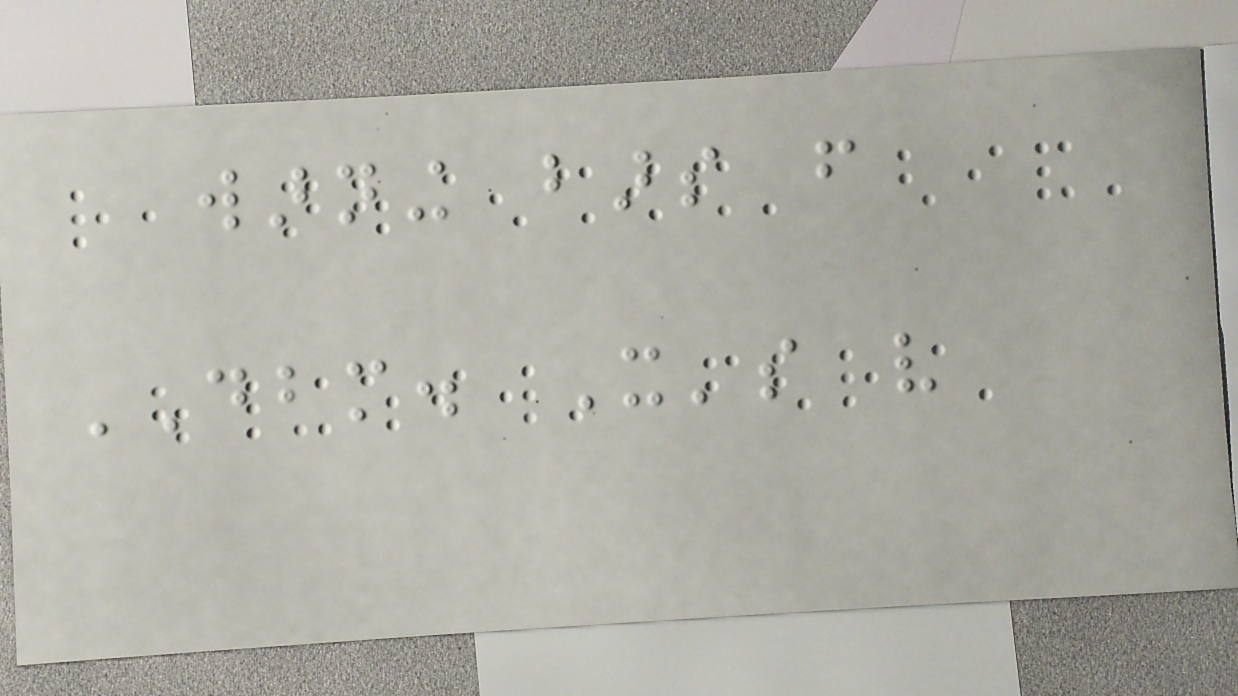warning bars from
DBM. It's very
